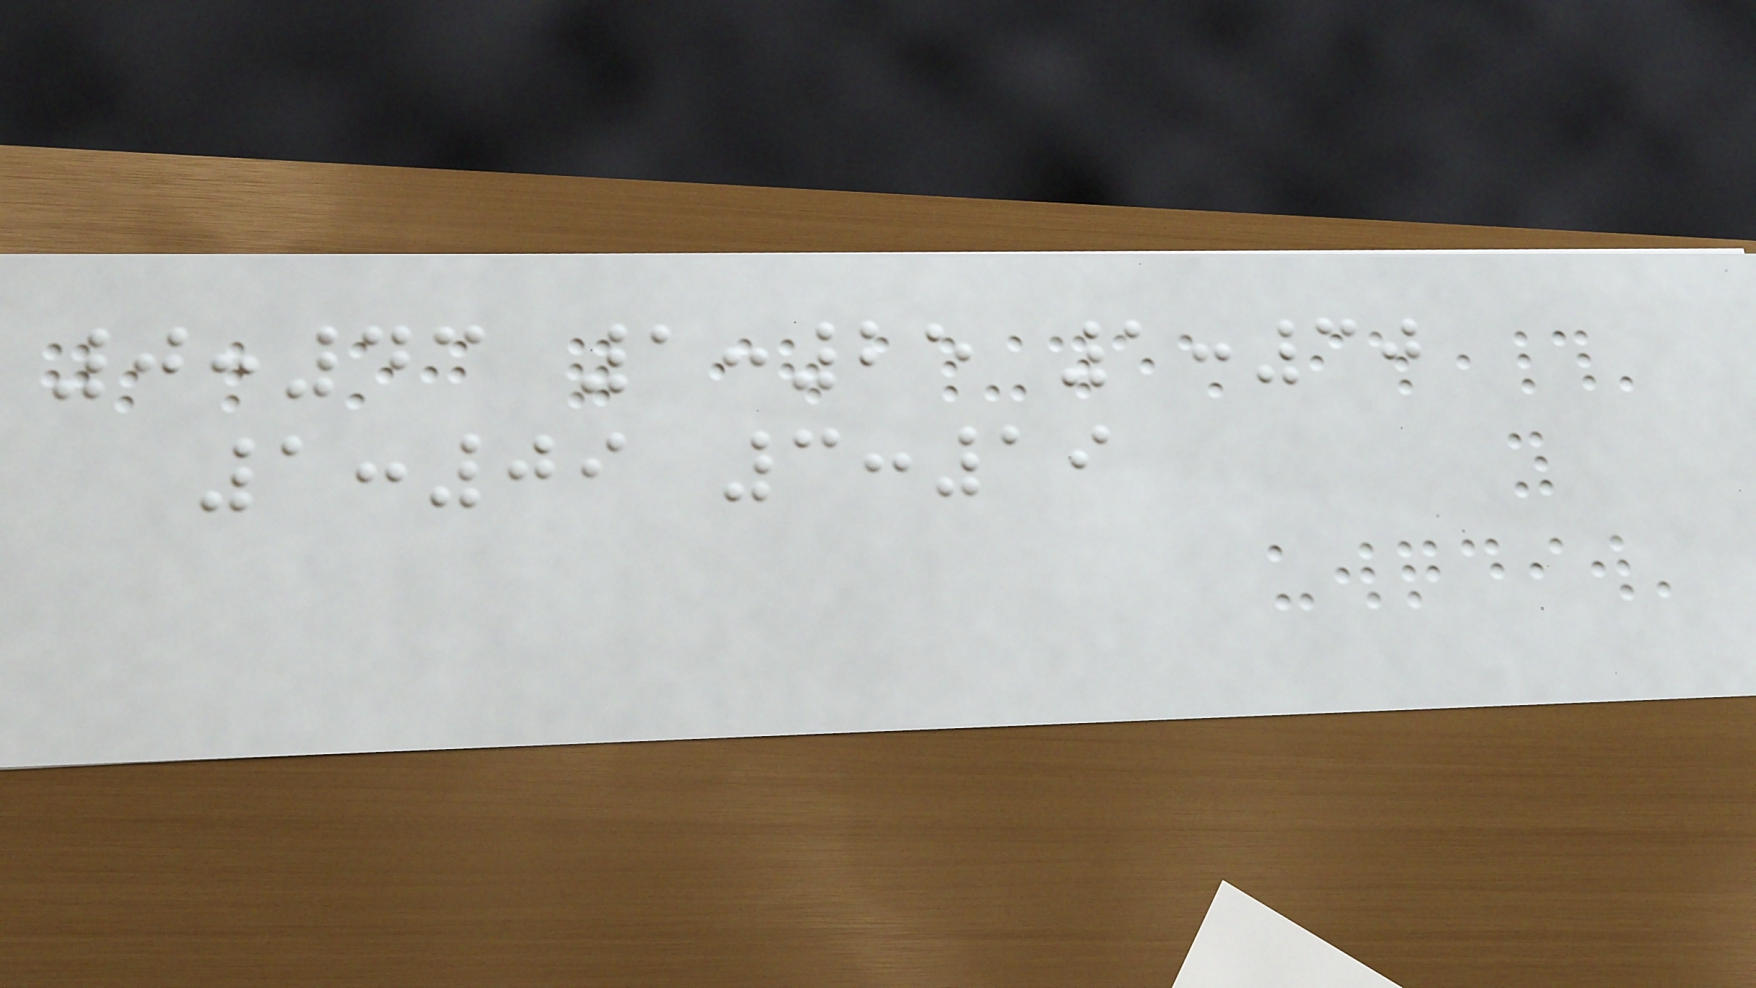0:43 1:25 1:30
1:09 3:19
